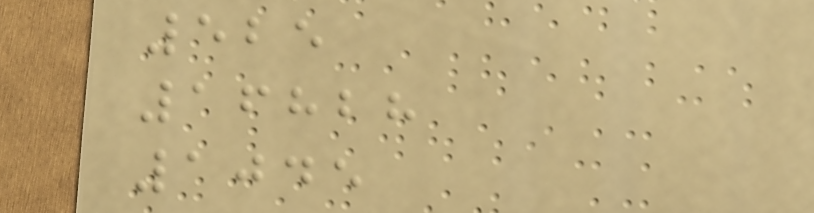525
16828
1045
